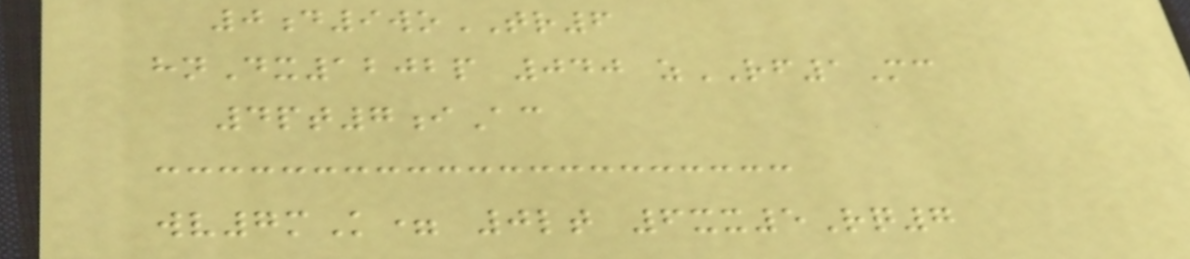0d9woTR6
hnDx1202p 040 zRF1Mc
4pt7iAc
wv7mK= 0lt 6xx5Rq7
